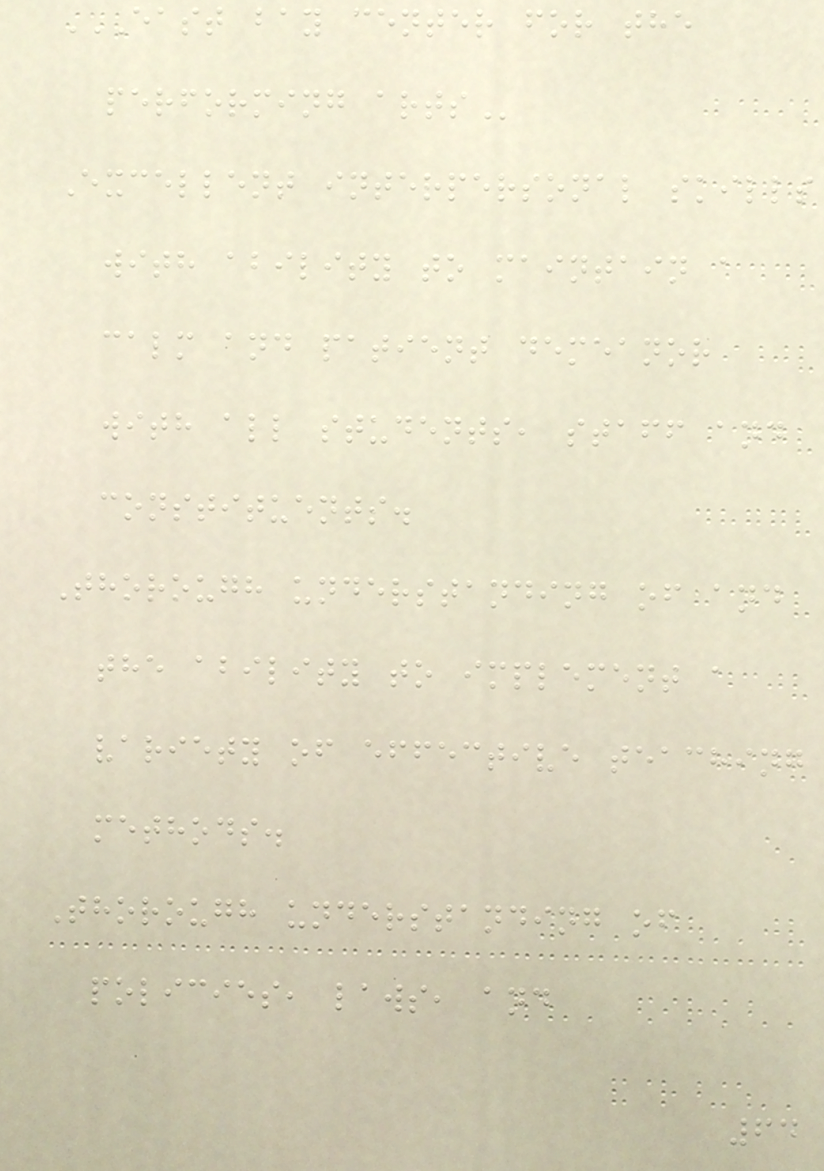EAST BAY CENTER FOR THE
PERFORMING ARTS
Excellent interpersonal skills
with ability to maintain a
calm and patient demeanor
with all students, staff and
constituents.
Thorough understanding of and
the ability to implement a
variety of effective teaching
methods.
Thorough understanding of
policies, laws, and
64
